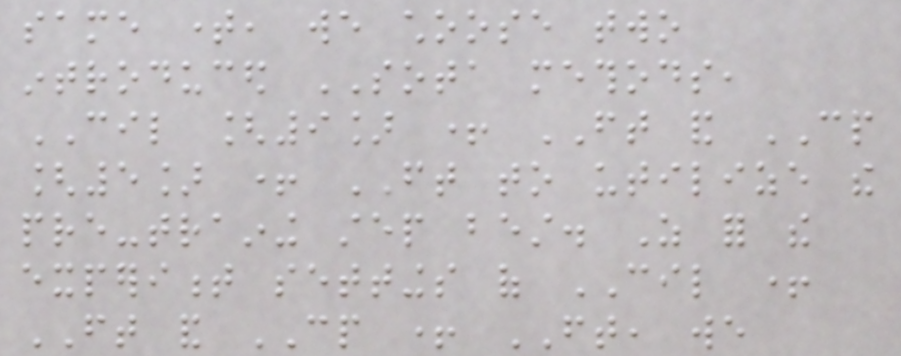same time, we choose two
introduced SOTA methods,
CIL [9] + FT and CP
[5] + FT to utilize the
pre-training step best. As for the
experiment settings of CIL +
FT and CP + FT, we
